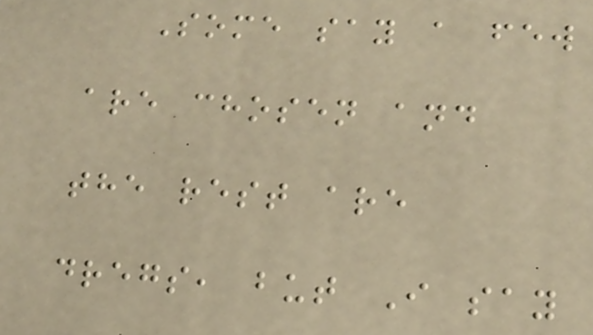Some say a few
are chosen and
the rest are
dregs, but I say
